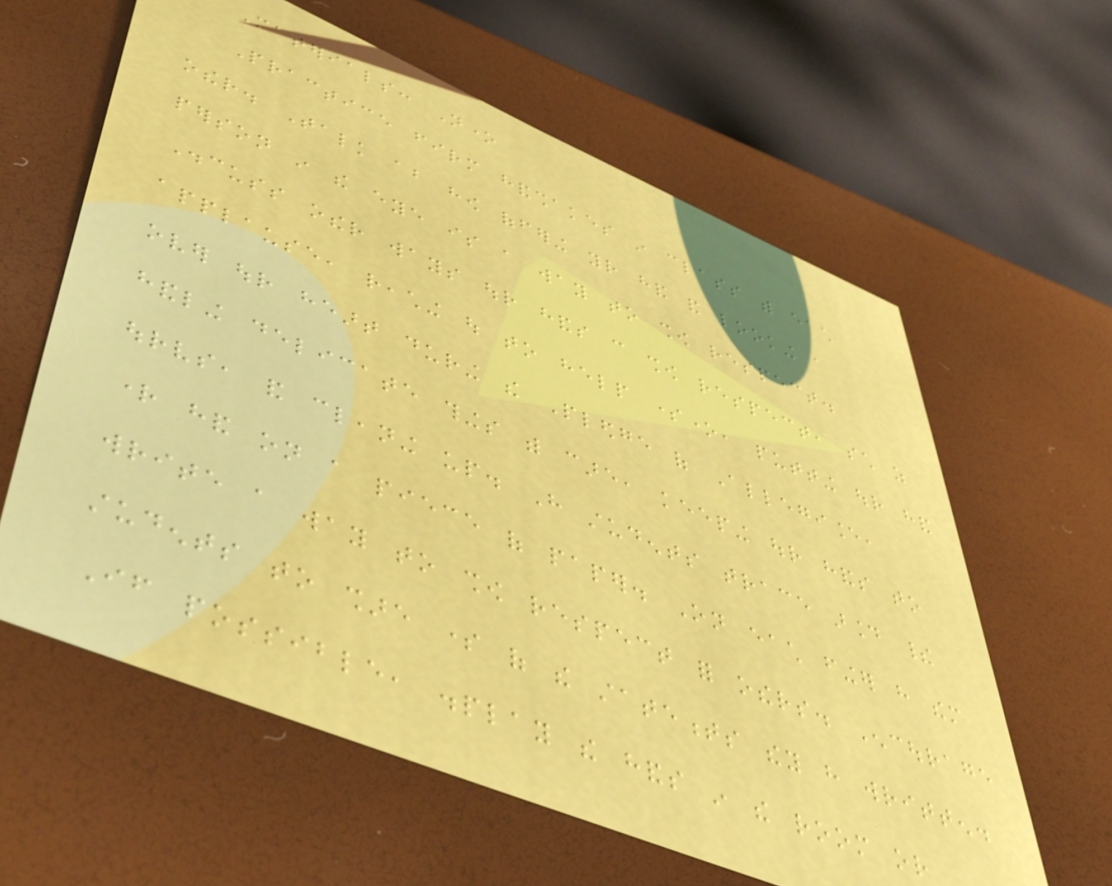Materials: None
Practice firm handshakes in class with each
other. Talk about how offering your hand and looking a
person in the eye is a way to show respect.
Discuss other ways our hands can show respect, such as
applause, reaching out to help someone, putting our hand
over our heart during the Pledge of Allegiance,
handling delicate things with care, keeping our hands to
ourselves, and cleaning up. Have students trace around their
right hand on a piece of paper. On each finger have them
write a way to show respect for others. Encourage
students to share some of the statements they have written.
If possible, display the hands in the room or
